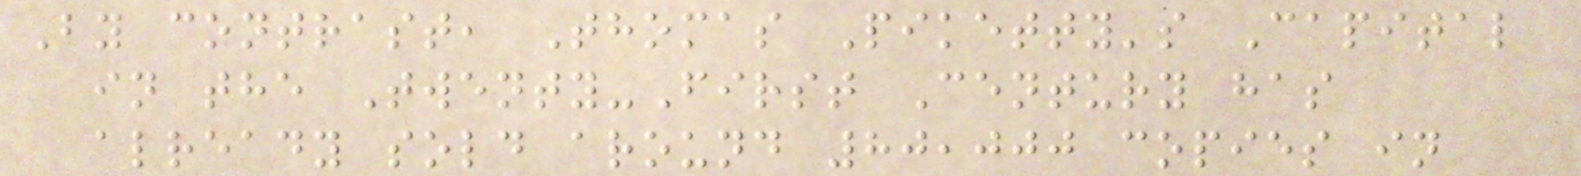By contrast, Thomas Piketty's Capital
in the Twenty-First Century has
already sold around 80,000 copies in
